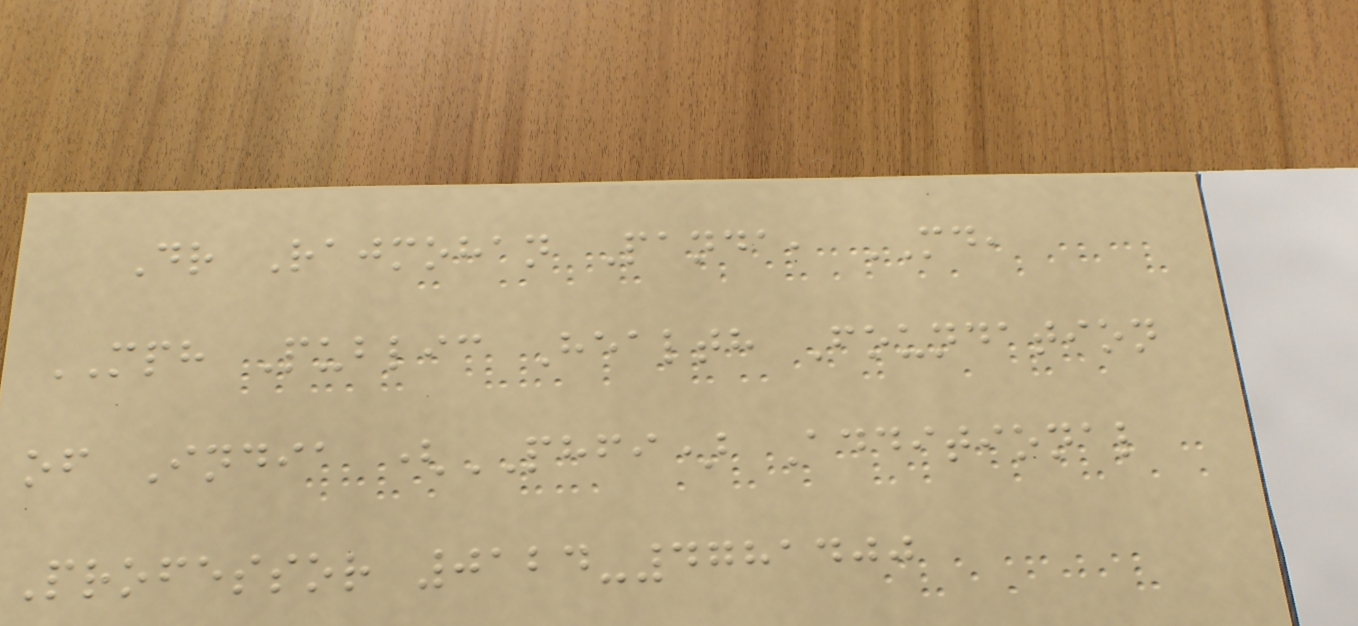Dr Rajmohan Panda, MD,
MPH Public Health Foundation
of India (PHFI) Additional
Professor 0124-4781400
